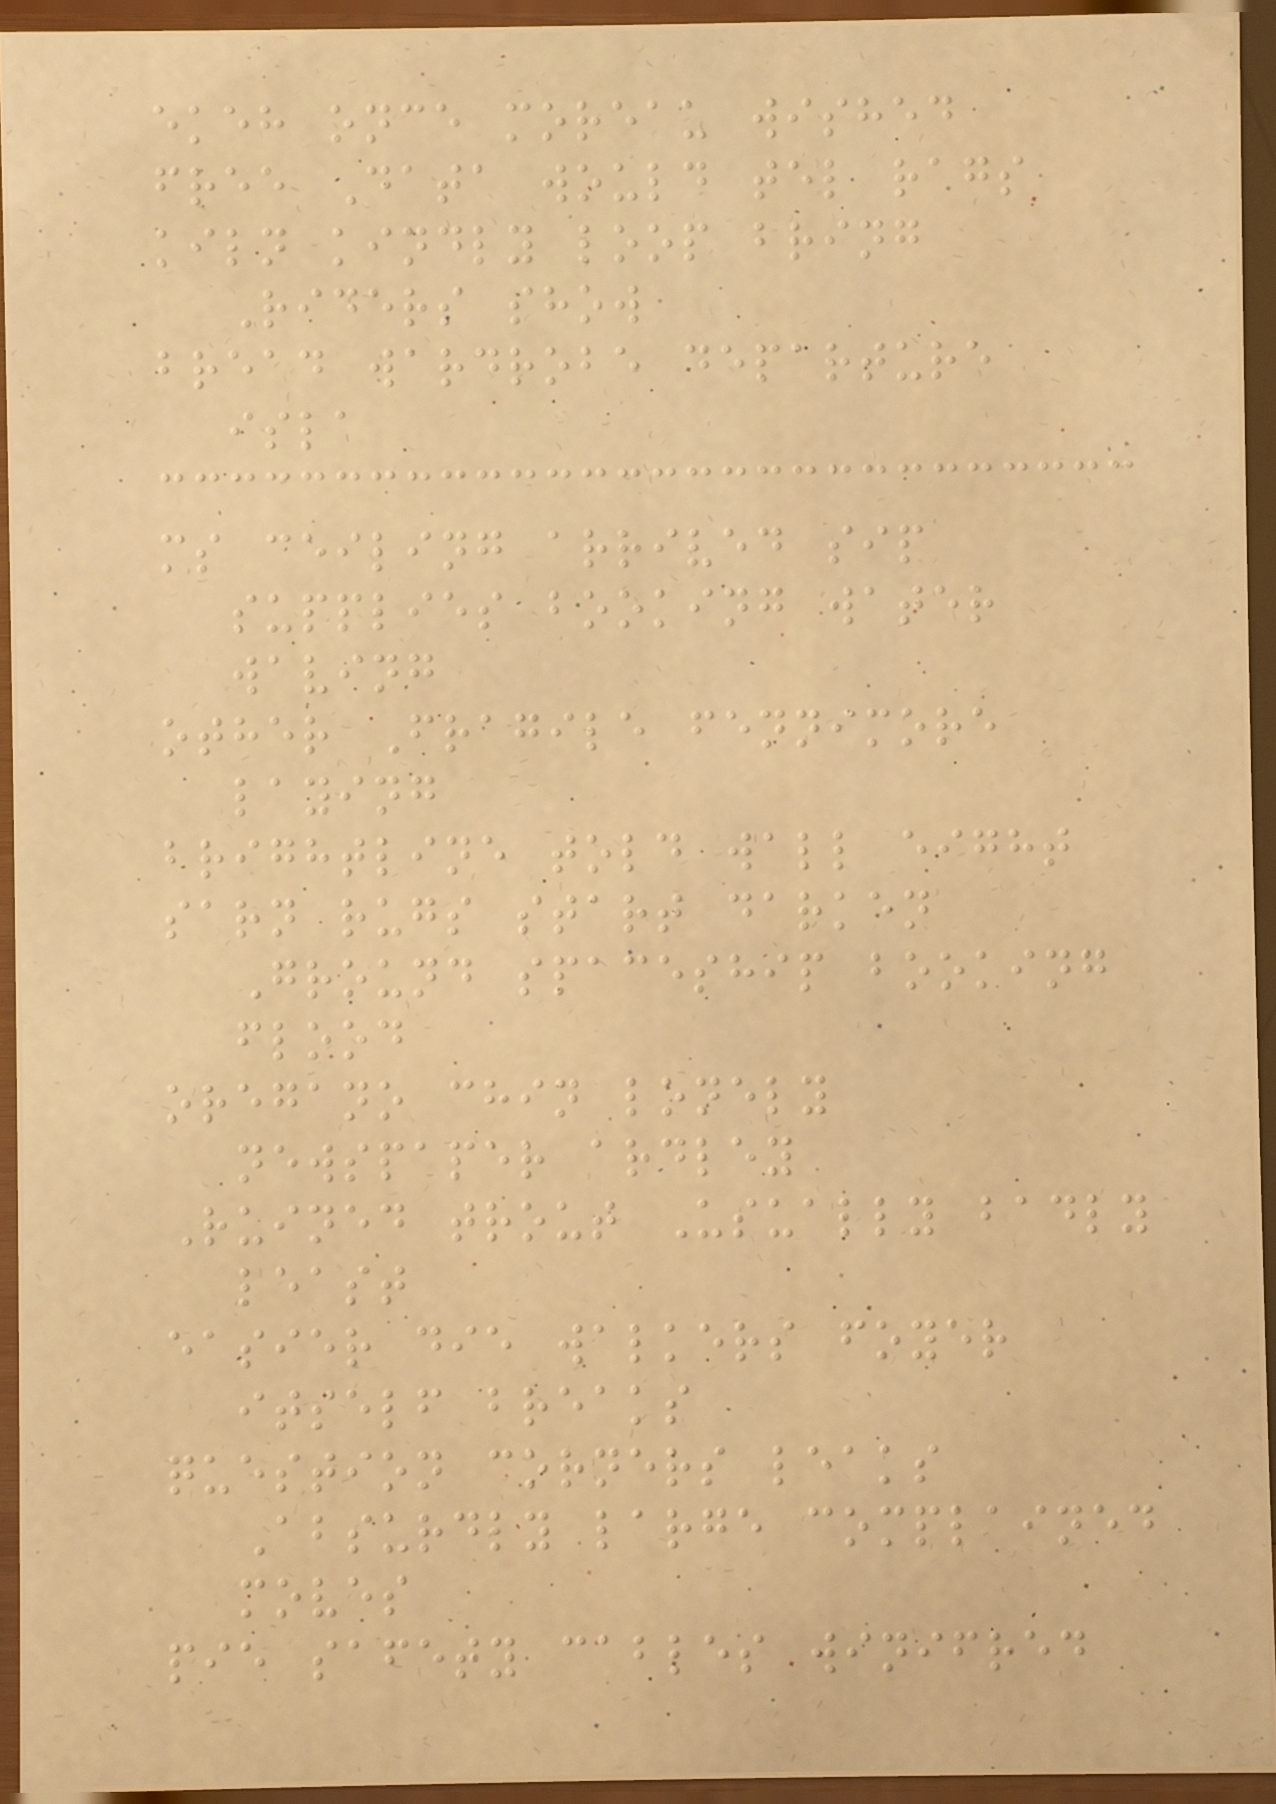ekeh once moreau wished
free Data would tel rags
kiln kindly loop bring
Riders show
bread wardrobe departure
isla
ms ceiling arrived sip
supplies booking water
waving
other Fragile fennimore
laying
brightline told wall eight
sarn rugs start darken
Ground spaceship booking
flood
oregano chin lonely
newspaper ardley
Ruined trout Usually badly
least
easier die walkers foyer
itself breaks
question corners leaks
Absurdly large complained
moves
pie safety cables winifred
